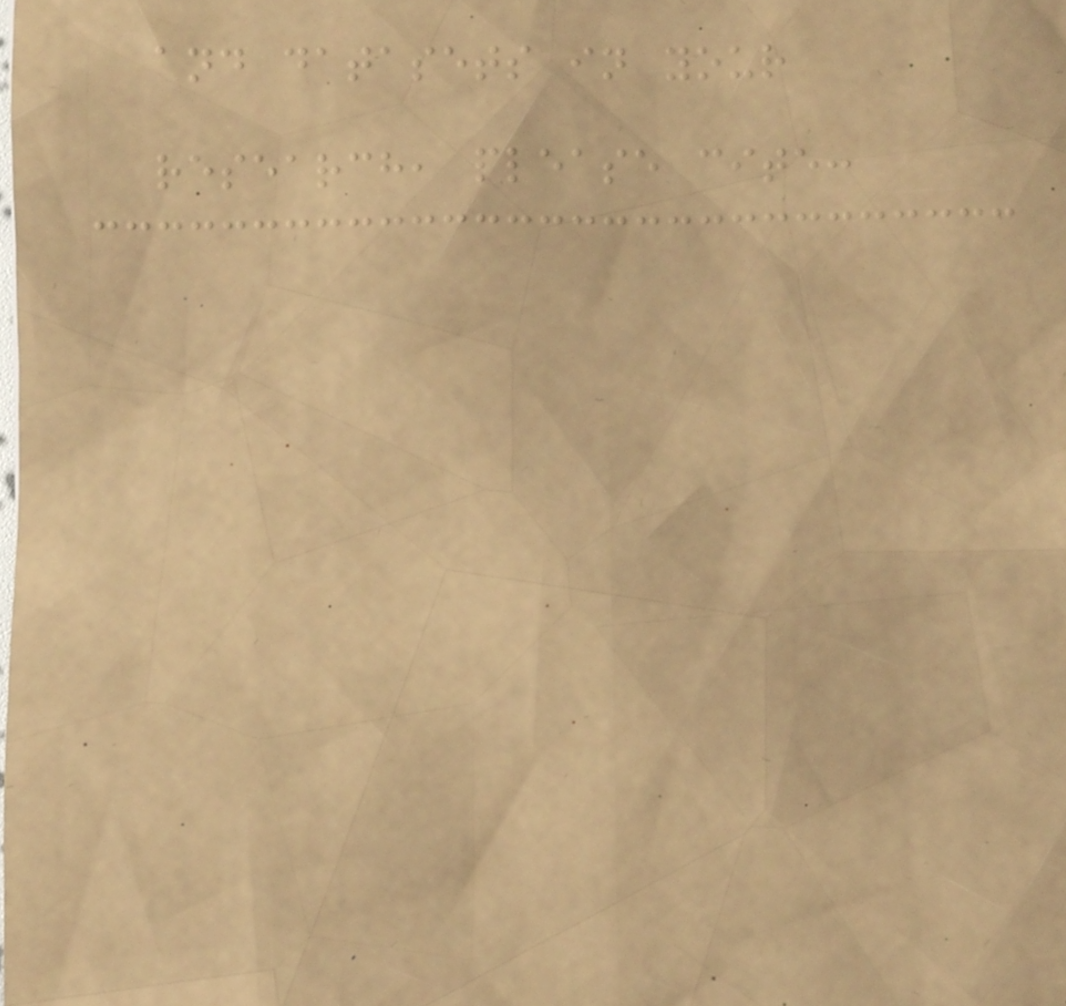and datasets in your
research, please cite:
